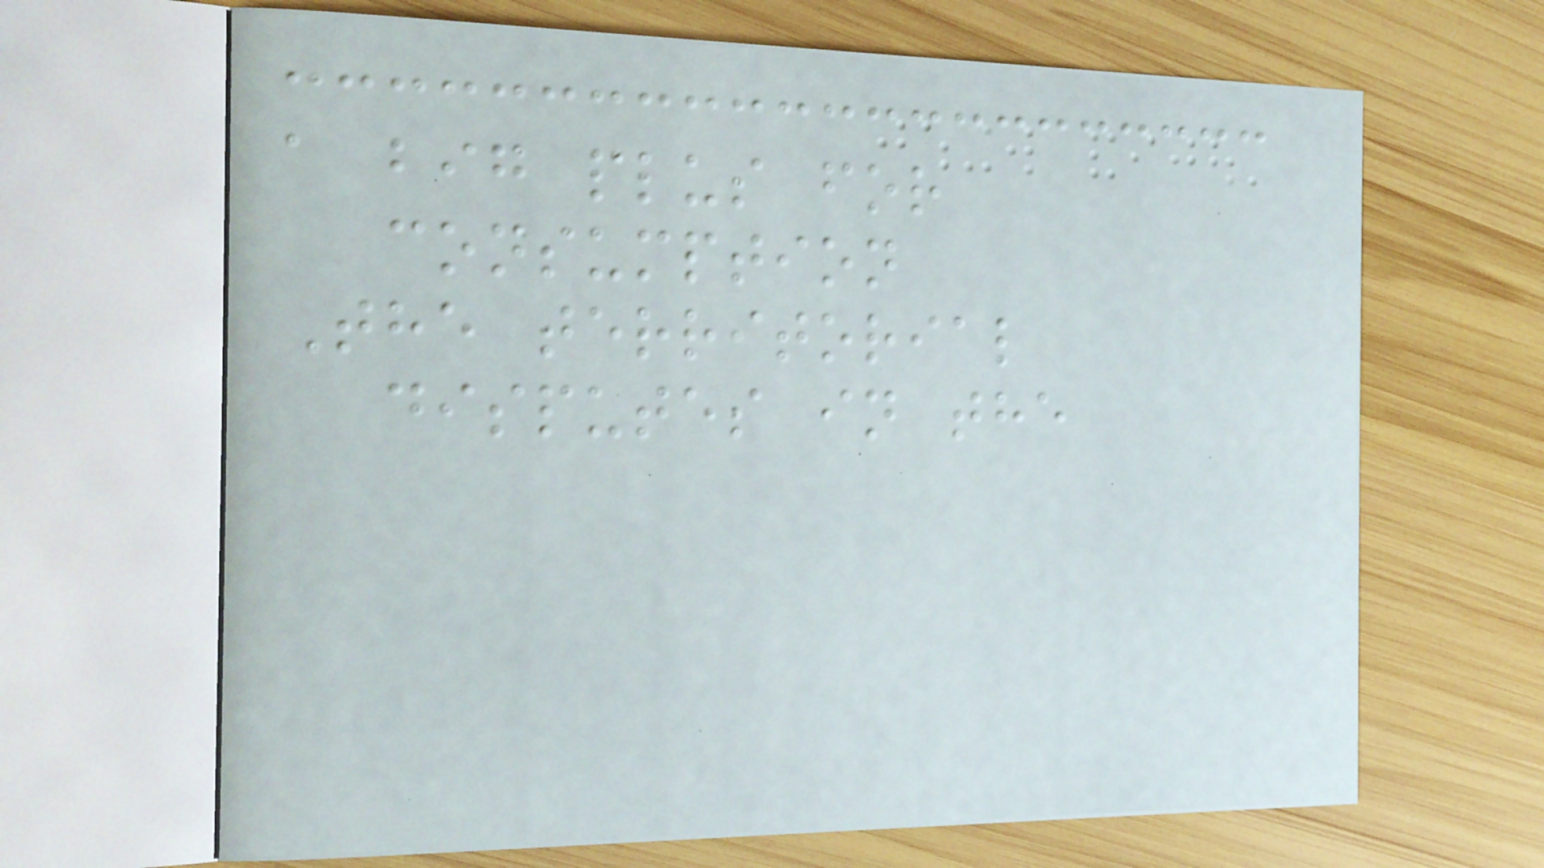a big plus for
consumption
The territorial
disputes in the
